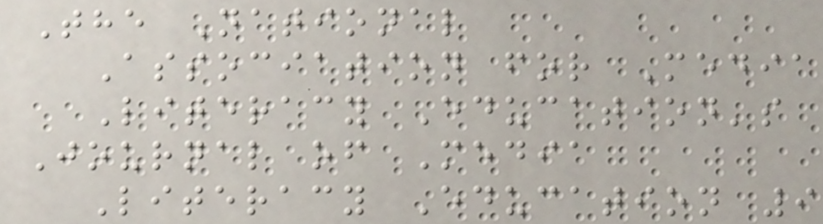The National
Association for Media
Literacy Education's
Journal of Media
Literacy Education 9
